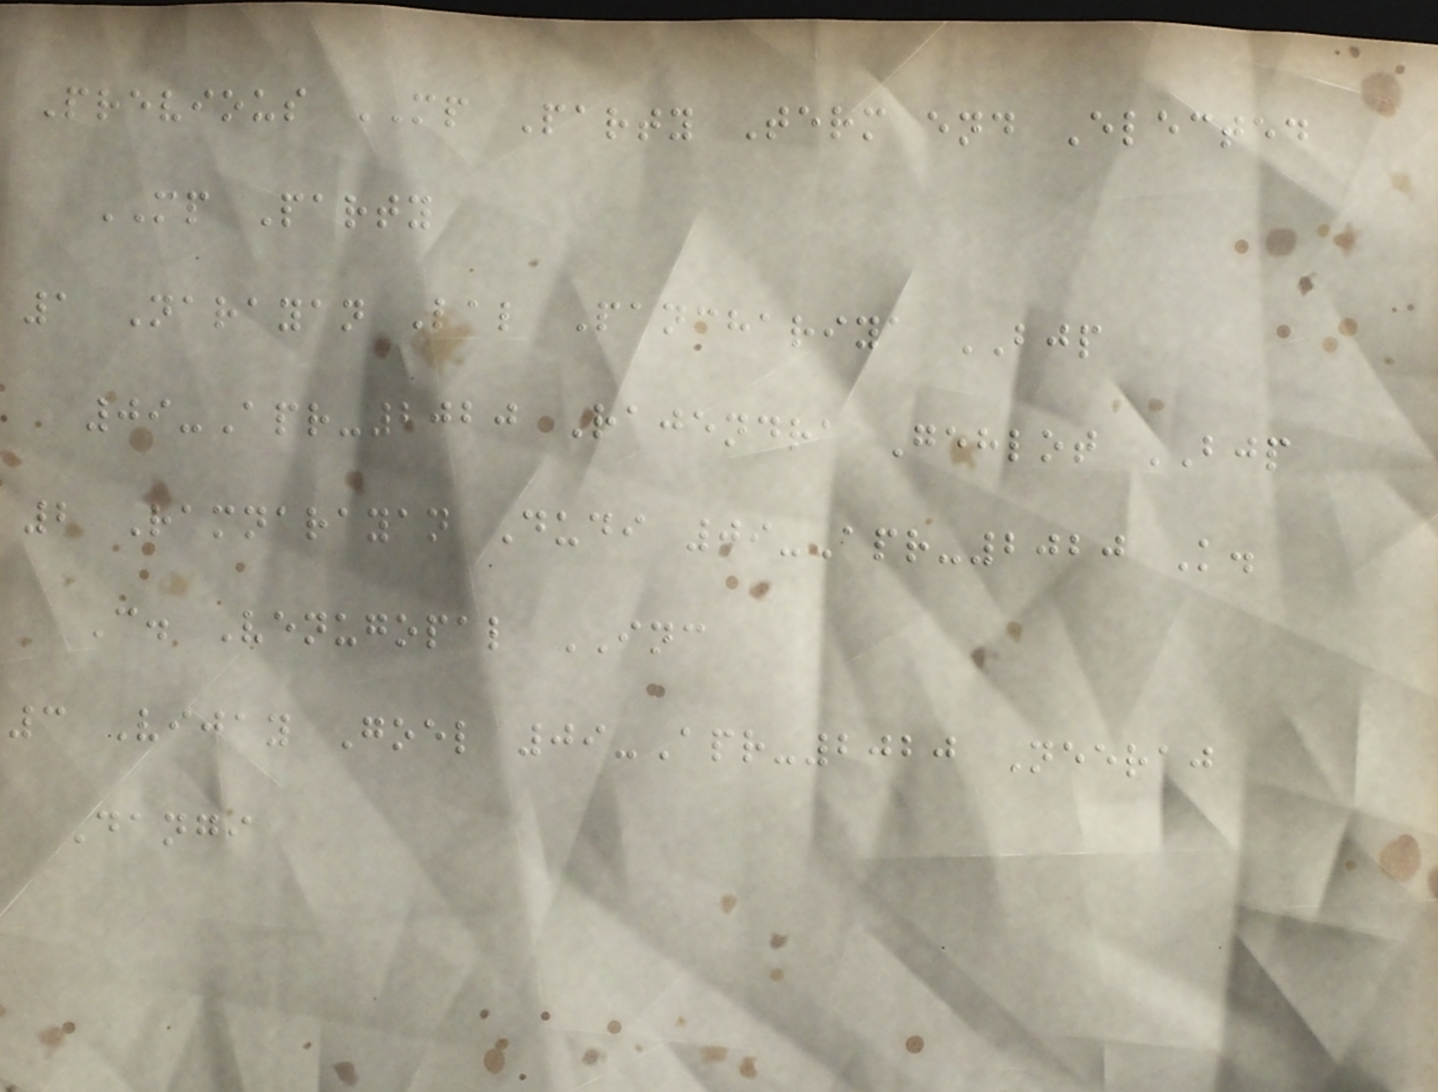Previous MP Party Term end Elected
MP Party
1 Narayan Lal Panchariya BJP
09-Apr-2020 Rajendra Gehlot BJP
2 Ramnarayan Dudi 09-Apr-2020 K.
C. Venugopal INC
3 Vijay Goel 09-Apr-2020 Neeraj
Dangi
